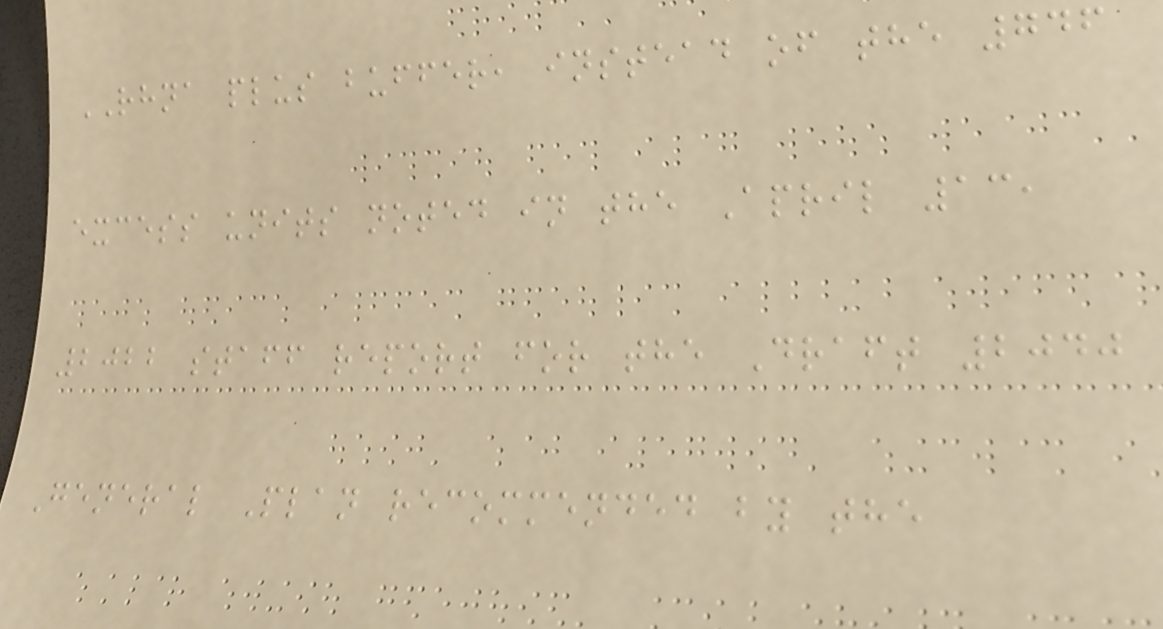RHNA plus buffer, instead of the 746
excess units noted in the April 13,
2022 staff report for the Draft 2040
General Plan recommended by the
